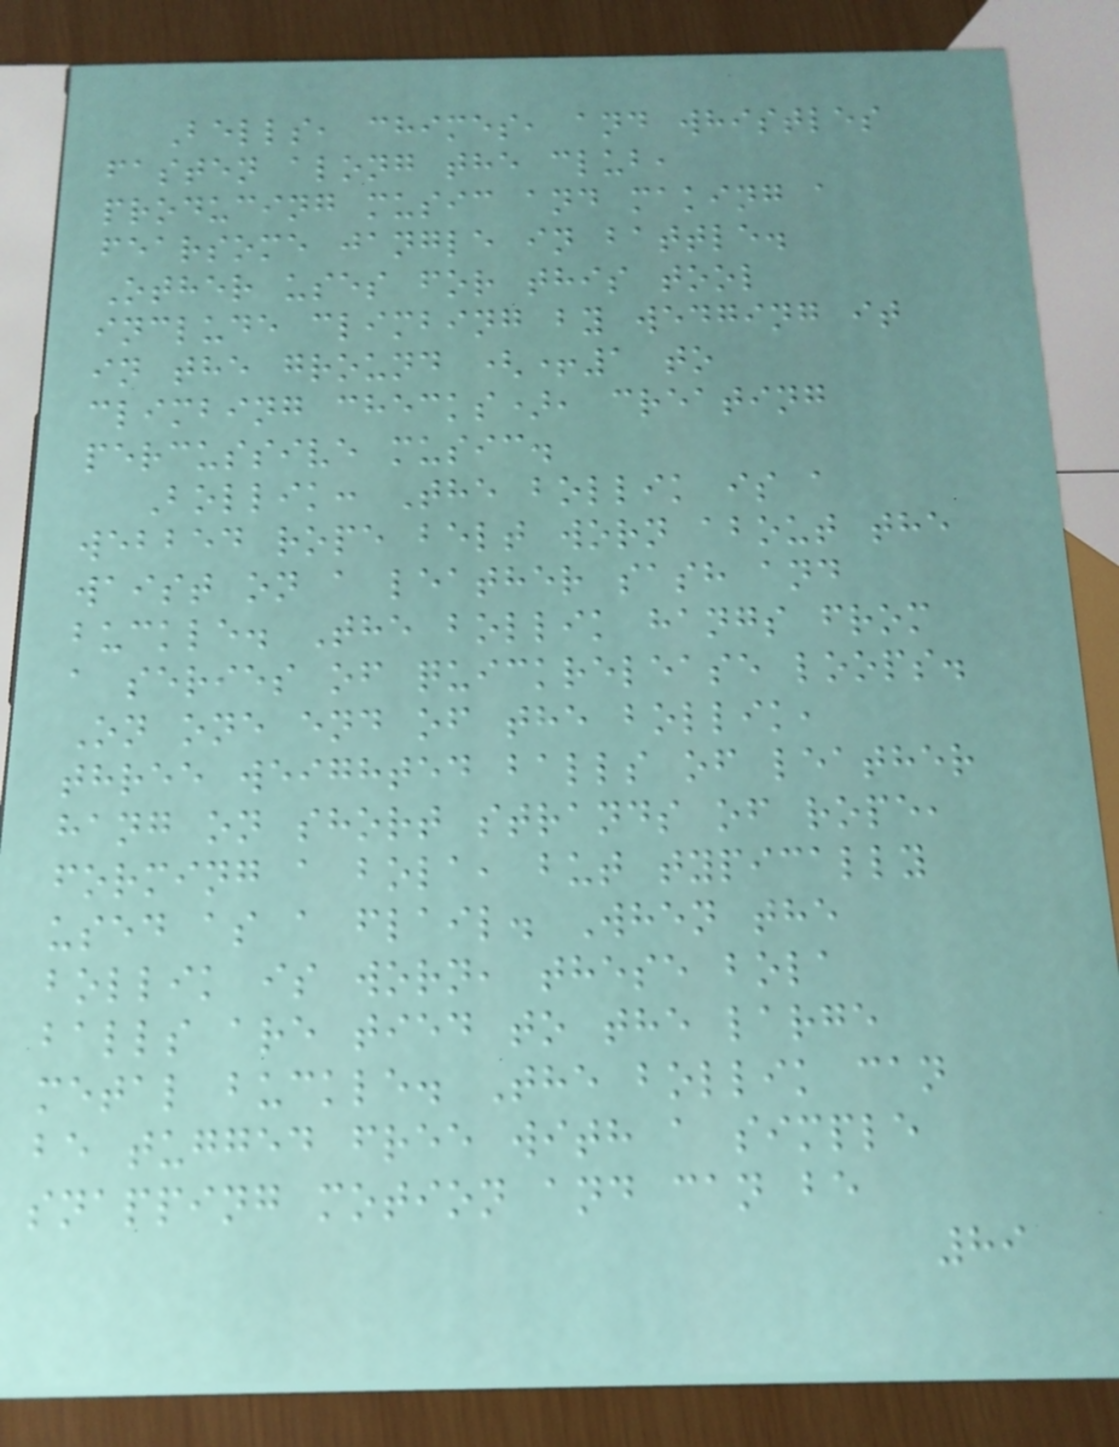Bells, chimes, and whistles
fasten along the club,
producing music and making a
fearsome jangle in battle.
Other uses for this tool
include climbing by wedging it
in the ground (+1 to
climbing checks), creating
percussive music.
Bollik: The bollik is a
webbed rope belt worn about the
waist on a leather sash and
buckle. The bollik hangs from
a series of quickrelease loops.
On one end of the bollik,
three weighted balls of leather
hang on short strands of rope,
forming a bola, but typically
used as a flail. When the
bollik is worn, these bola
balls are tied to the large
metal buckle. The bollik can
be tugged free with a simple
snapping motion and can be
89
